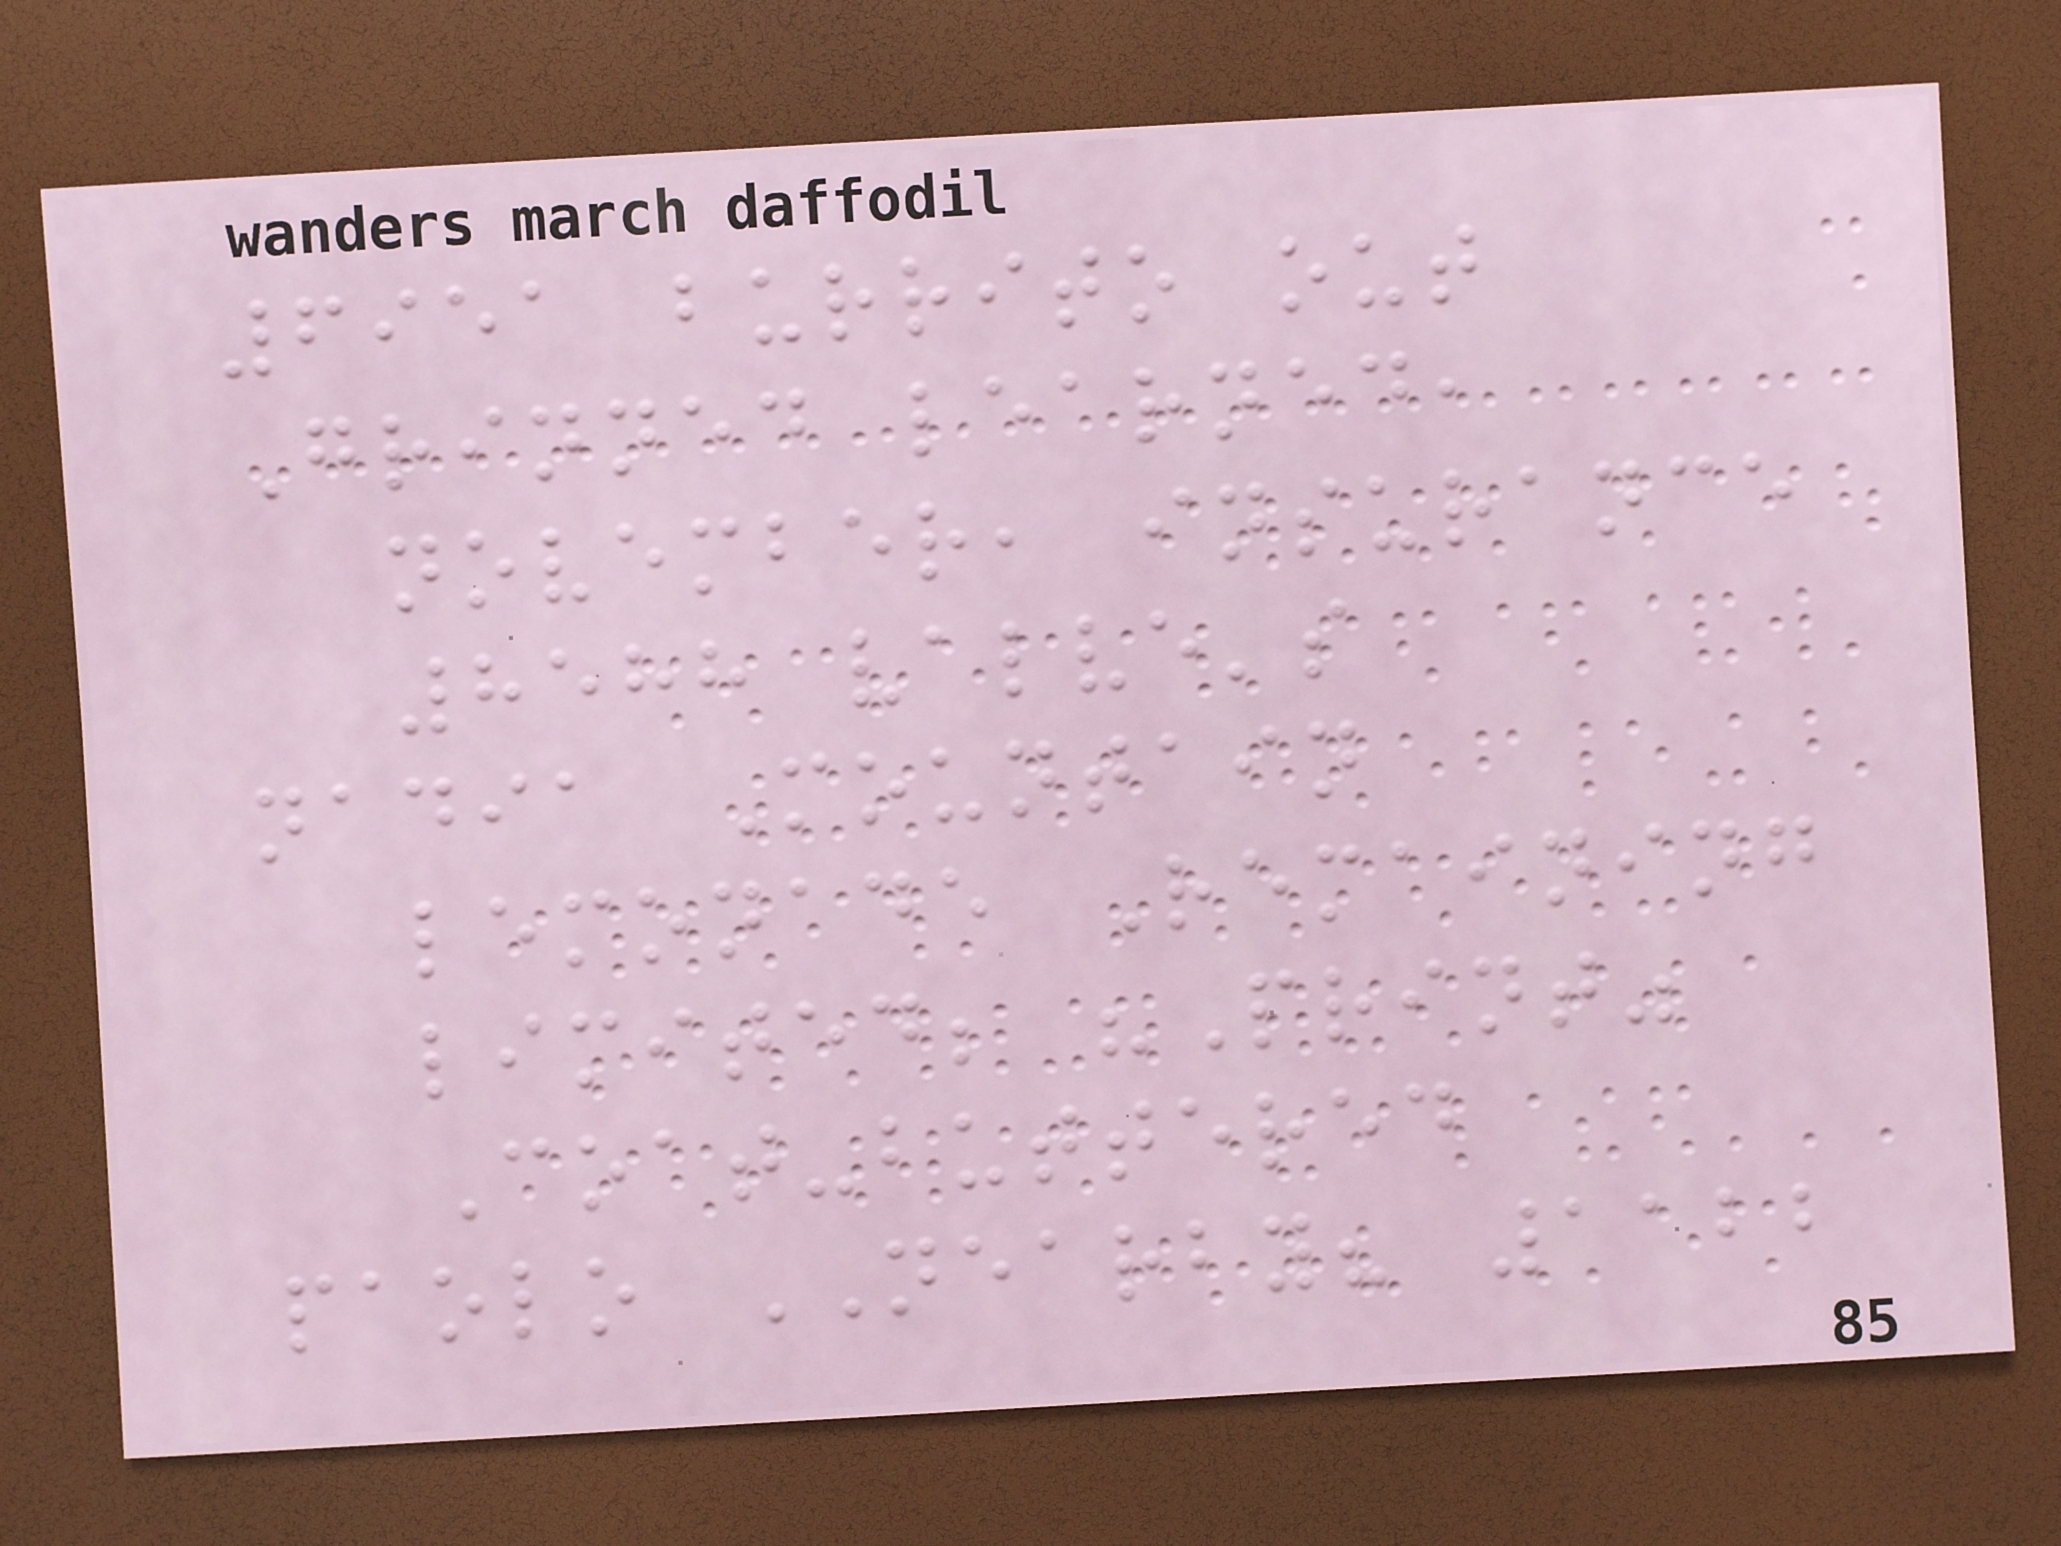6951 burrito out
Grinned learned,
november, insurance
8588 valve's
nadia Mountain
lemonade Remaining
limited; "Print"
Coat-buttered
paolo NEARBY? 1122
